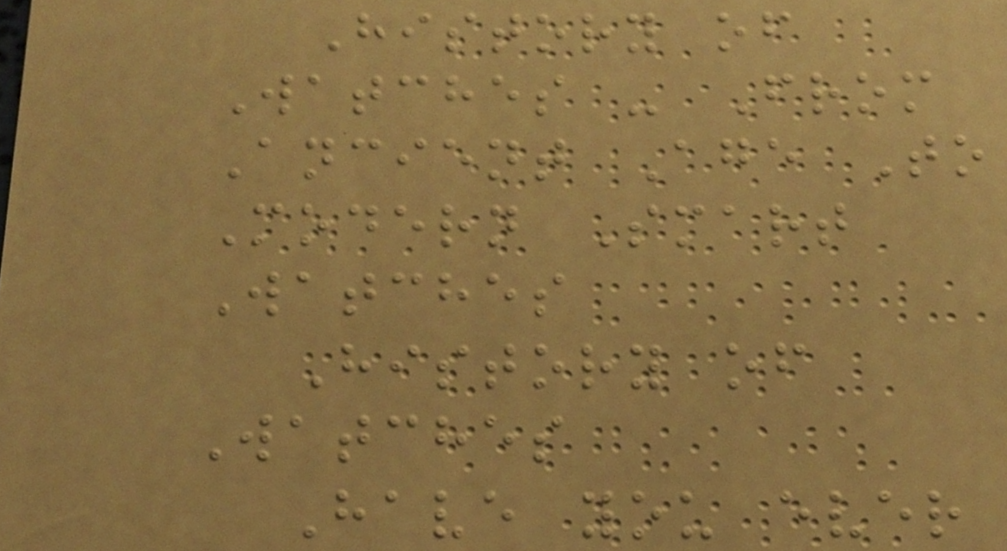History of
Watches - From
Ancient Age To
Modern Smart
Watches
History of
Watches
Have you ever
